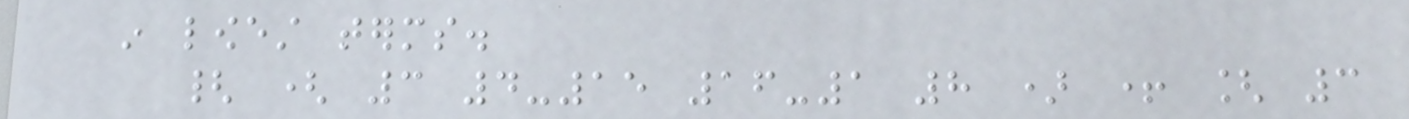in lowest terms.
{ ( 3 4-15 16-1 8 ) + [ 3
